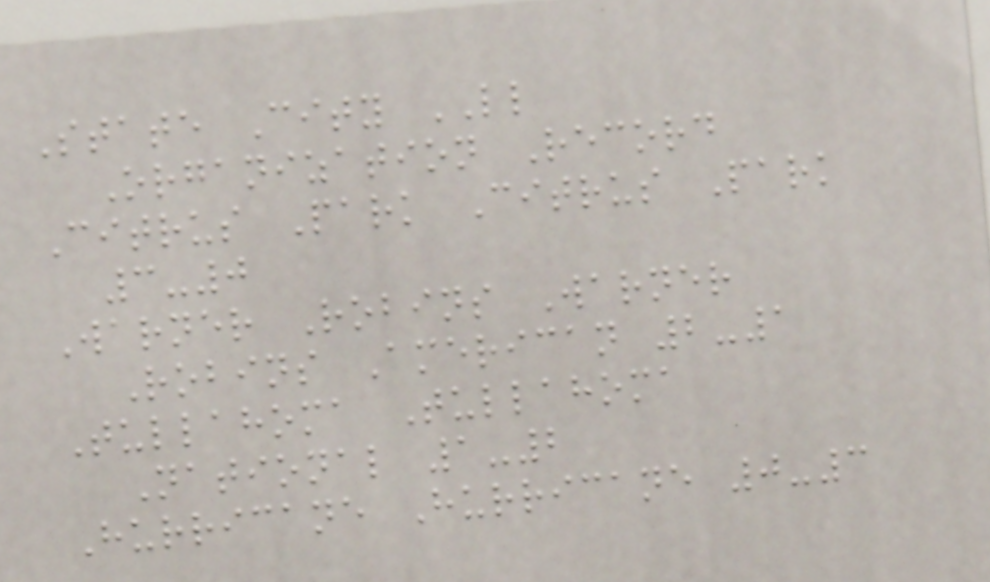State City LL
Organization Record
Citrus Park Citrus Park
3-0
Warner Robins Warner
Robins American 2-1
Tullahoma Tullahoma
National 1-2
Hurricane Hurricane 0-3
